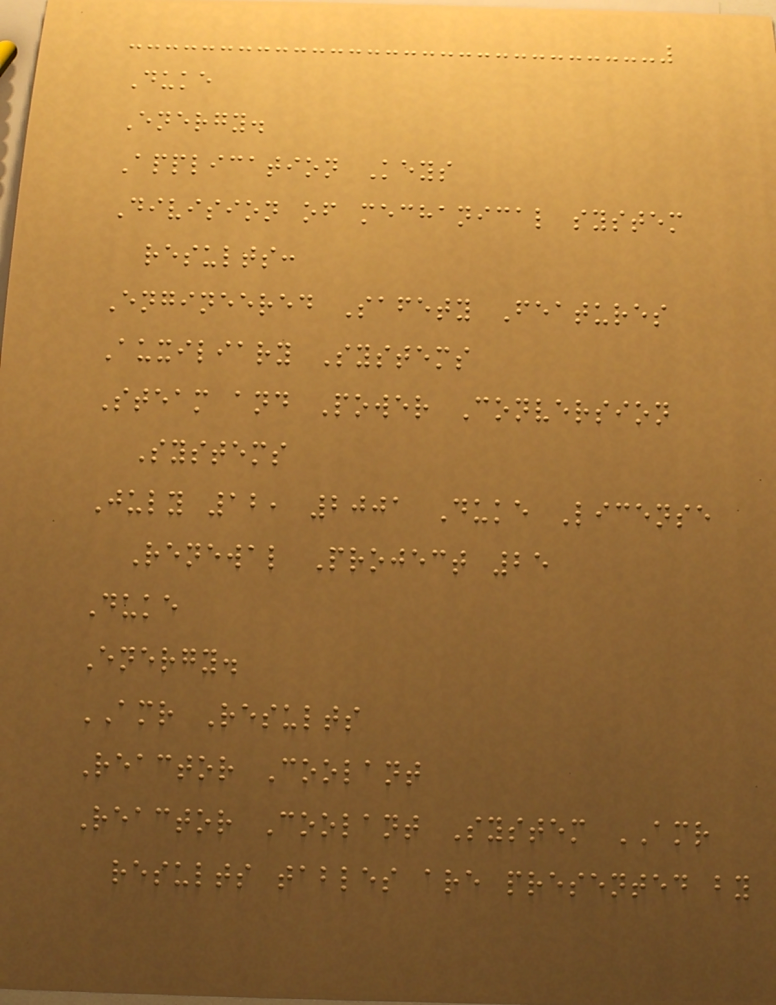Duke
Energy.
Application Keys
Division of mechanical system
results:
Engineered Safety Features
Auxiliary Systems
Steam and Power Conversion
Systems
July 12, 2001 Duke License
Renewal Project 25
Duke
Energy.
AMR Results
Reactor Coolant
Reactor Coolant System AMR
results tables are presented by
